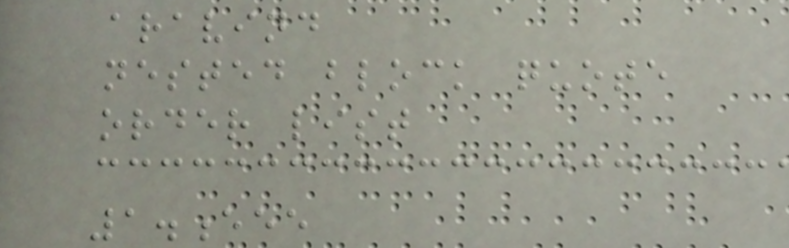aravind
nested block quote
order list
1.eee
